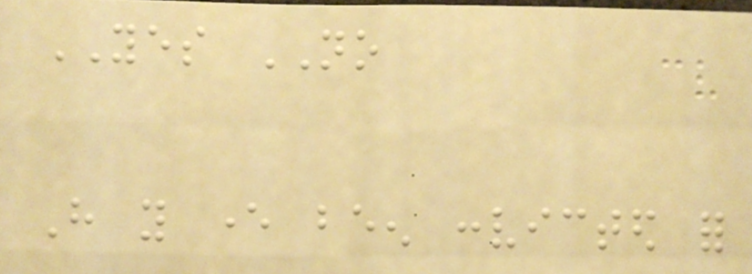YES NO
Have you ever been convicted for
